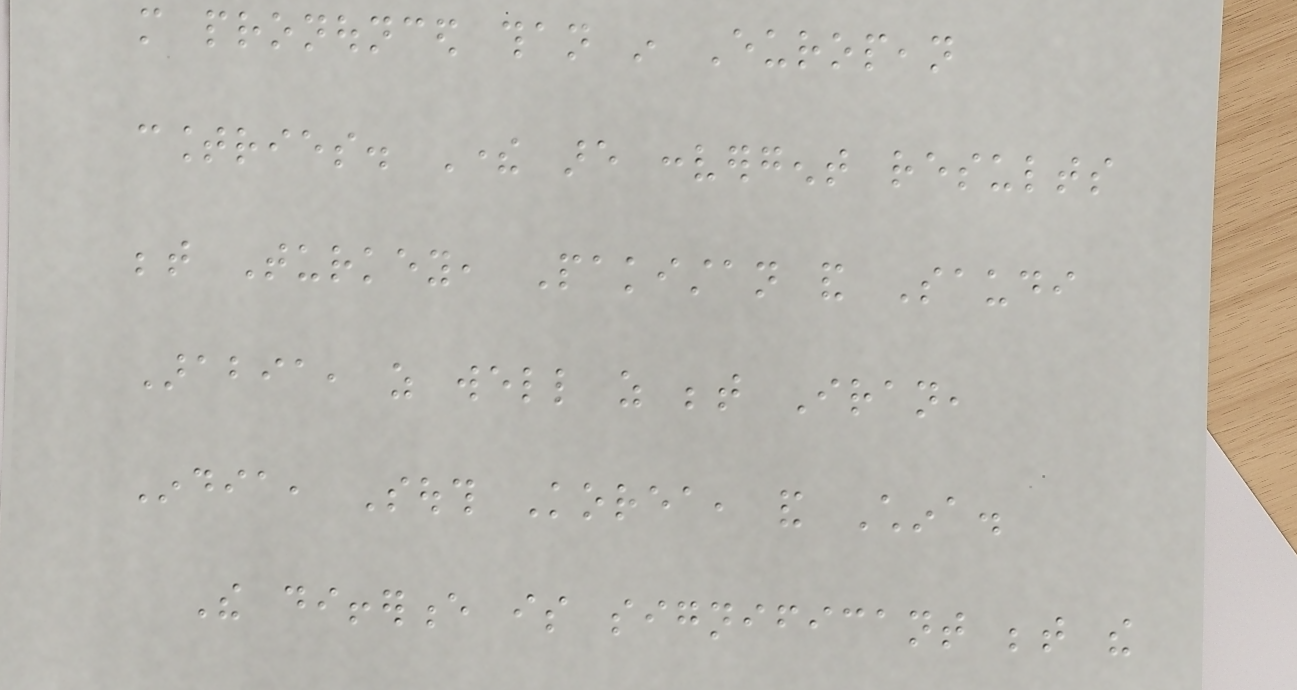more pronounced than in European
countries. There are convergent results
between Turkey, Pakistan and Saudi
Arabia, as well as between Iran,
India, South Korea, and China.
The difference is significant between the
